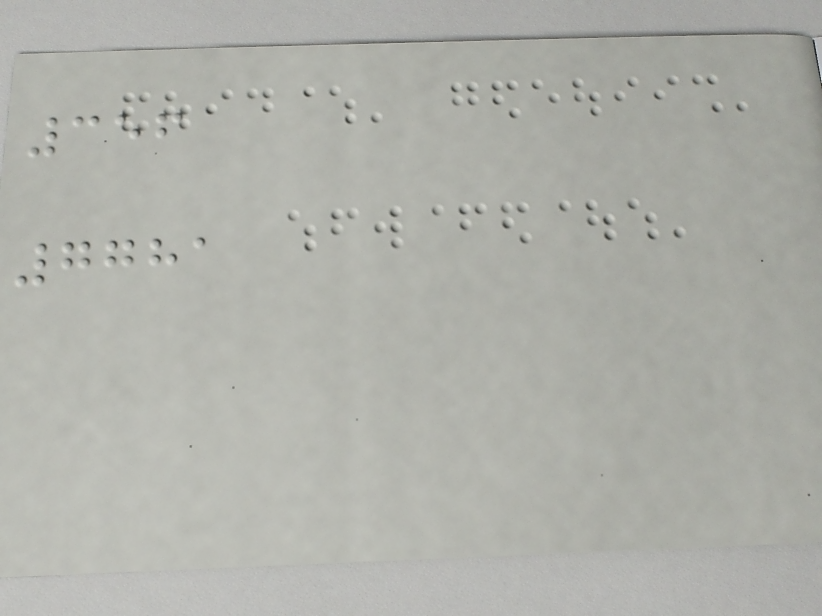356
7781
